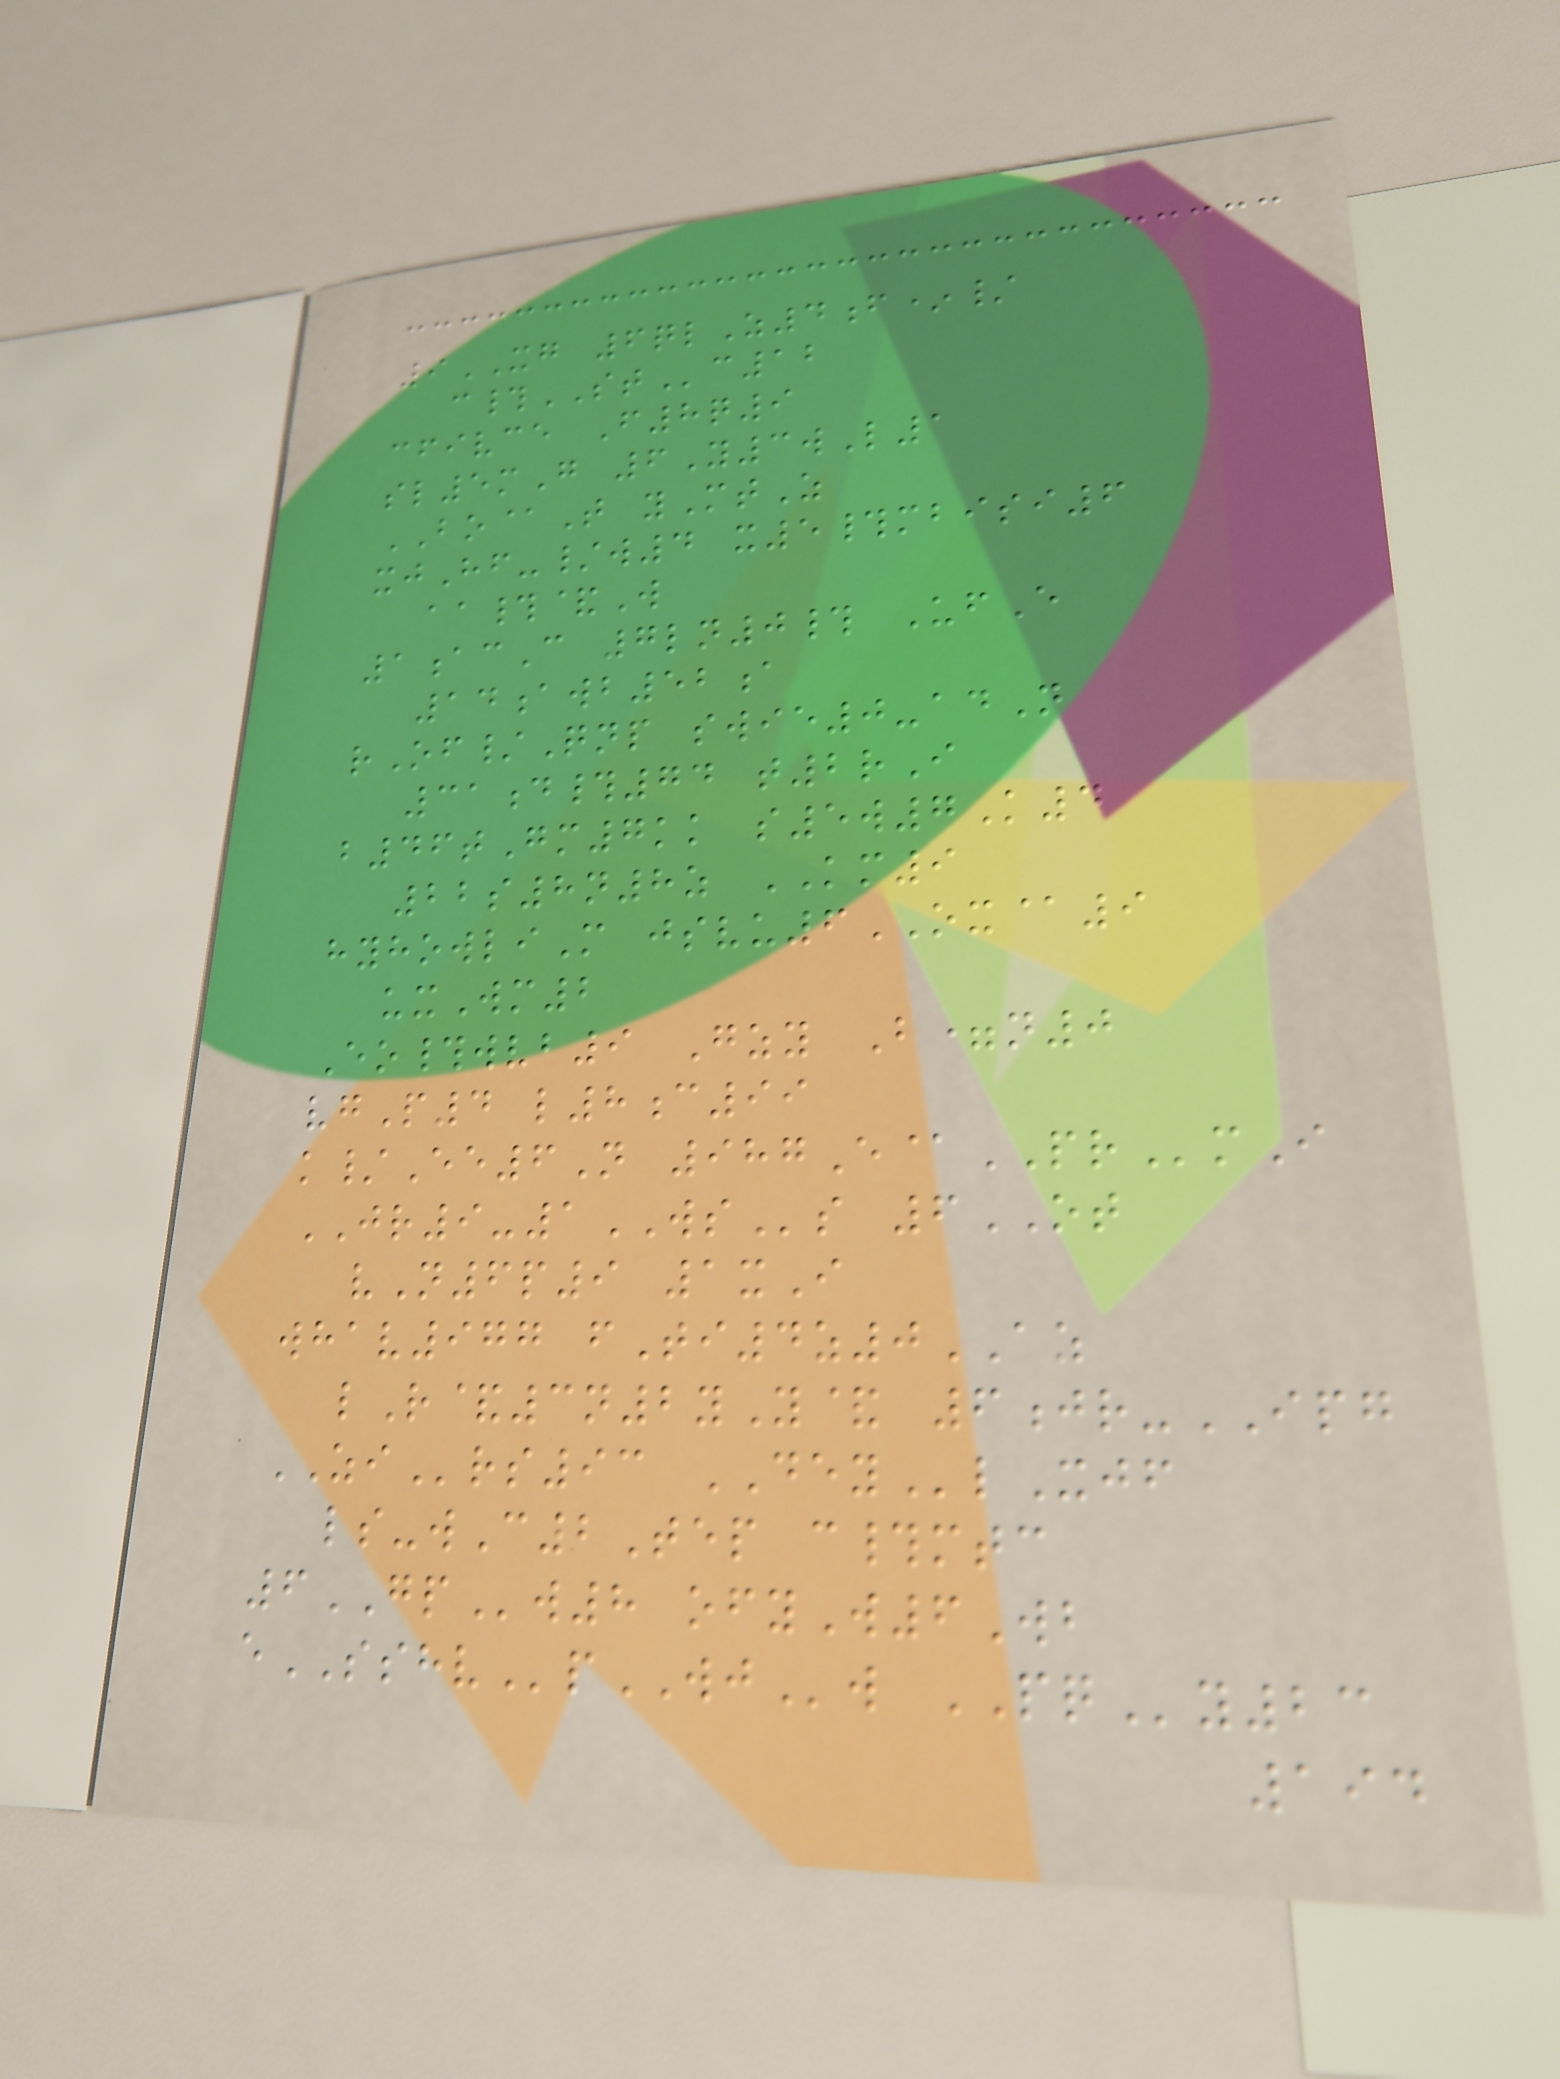9XG 6qlZ4f*/
c#STc12
cfivce F8q9
sl5mG 6Y3wL1
BO@T yMtZ
xjHf-/w4 x5#mbisi6
aa#&W
1acC 7ln0# UfE
14awb52a
rOf/Qnp swie0-adN
31d#74 t2rI
b46tGm7kk s5w7K4
22s8n8z KM9
hyhowliM jsvu6OX@9
uxWm2
Eo#wvb9 Gzy B=n0
vgP4 l8c99
k/Ee6N 987E@PRmI
JR9-1WSs 6OT
vN6p9 1xI
whav977 fTi4z0AZ
lR&3n2yY& 6jr-IPG
ZIrs93 DEYlXjf
ls-wC2Tep c#mtc
6GPw8 ofyW6Wb
eSSHVpWJw PQy23
194
